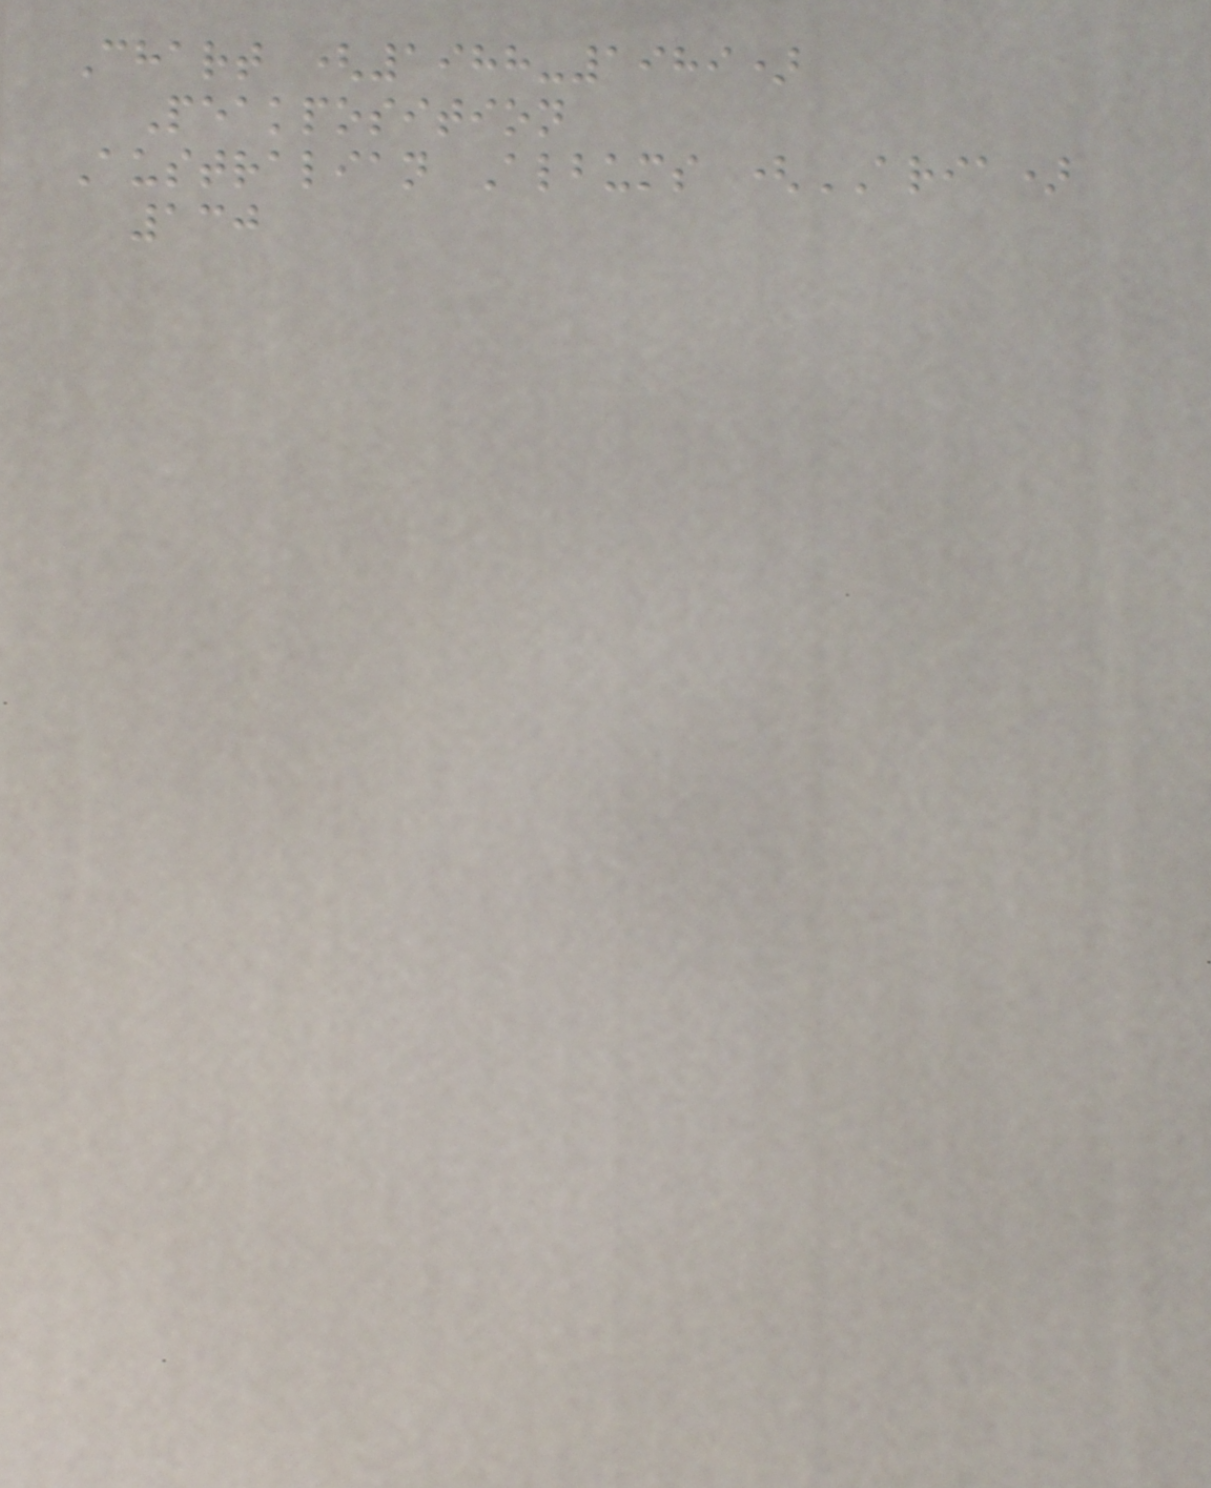Chart (1988-1989)
Peakposition
Australian Albums (ARIA)
130
